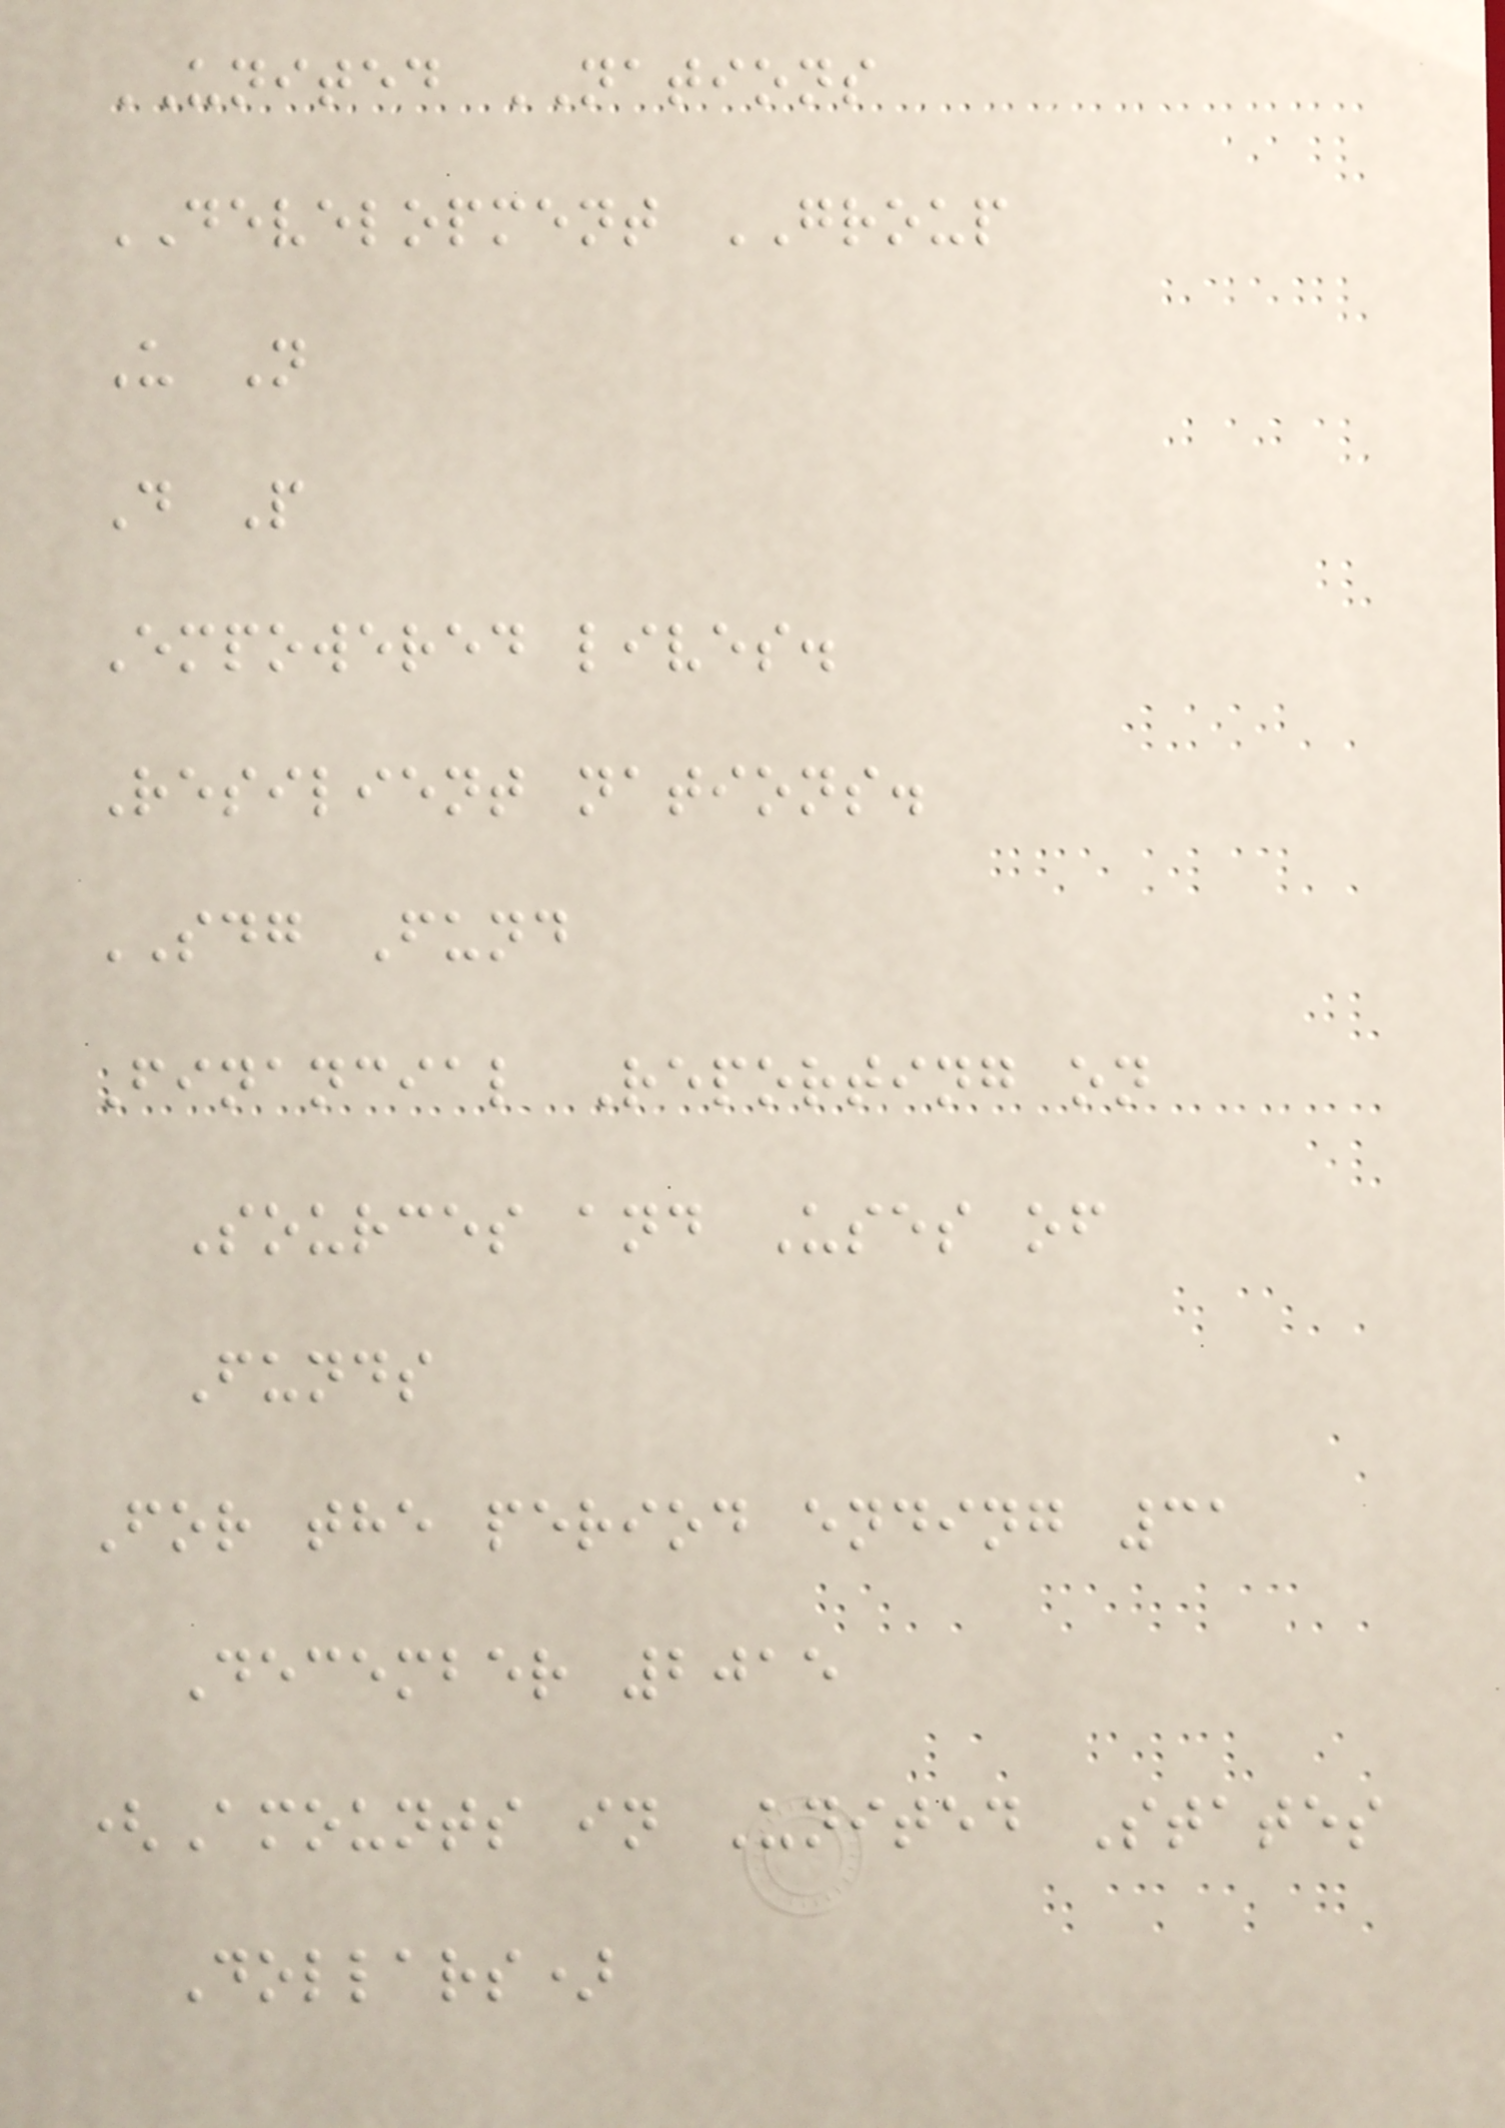UNITED NATIONS
DEVELOPMENT GROUP
U N
D P
Empowered lives.
Resilient nations.
SDG Fund
Financial Reporting on
Sources and Uses of
Funds
For the period ending 31
December 2015
(Amounts in United States
Dollars)
